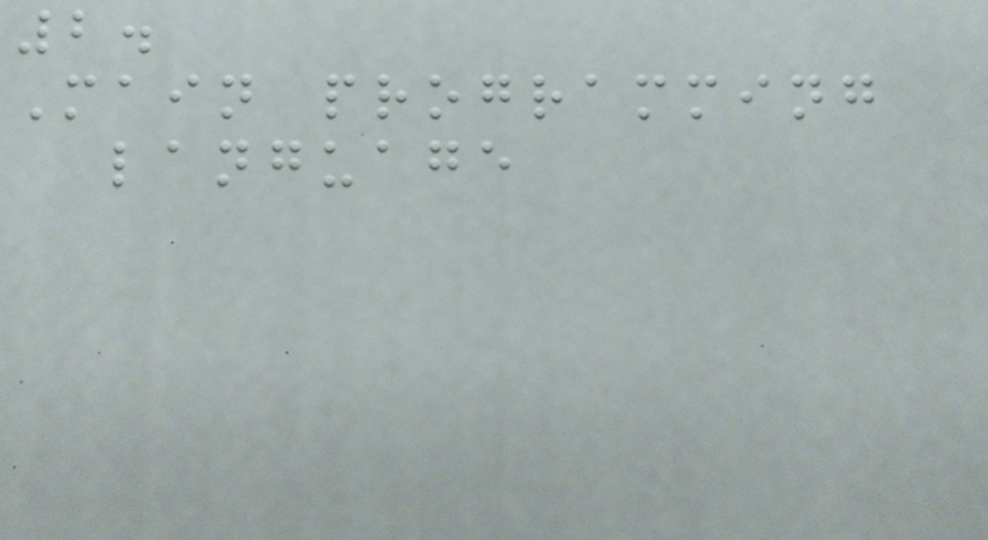2.
Main programming
language
